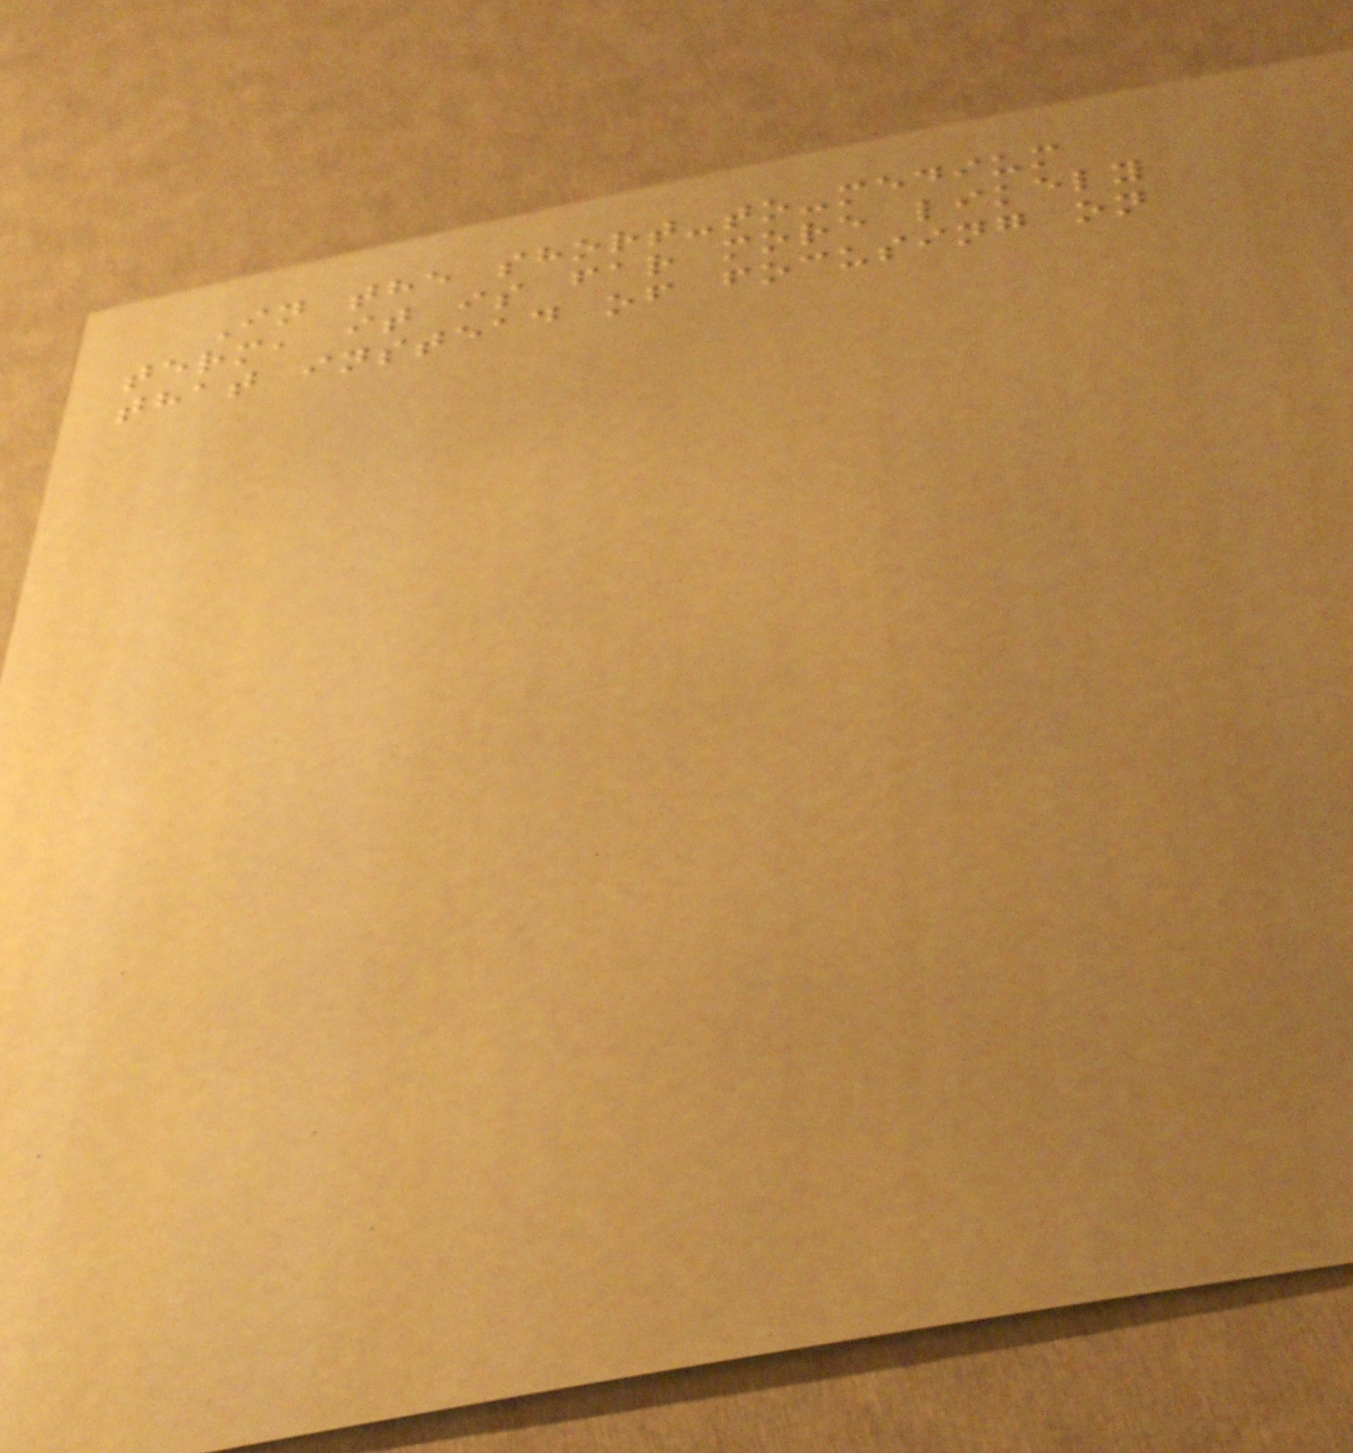In the short-to-medium
term, it is far more likely
that instead of focusing on
